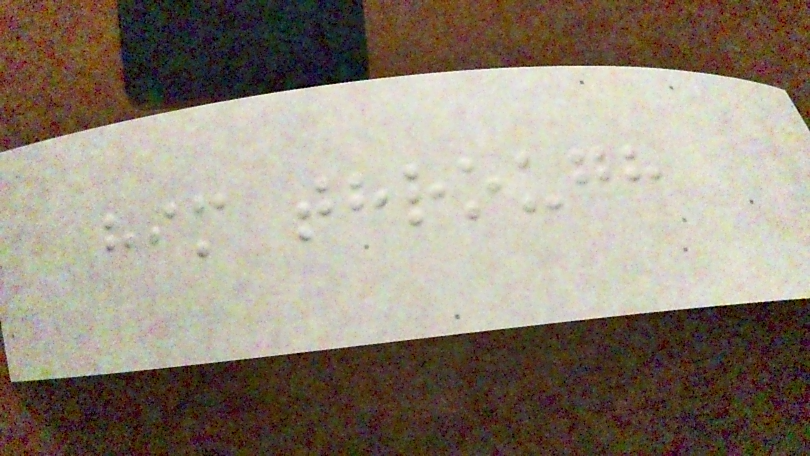him through
